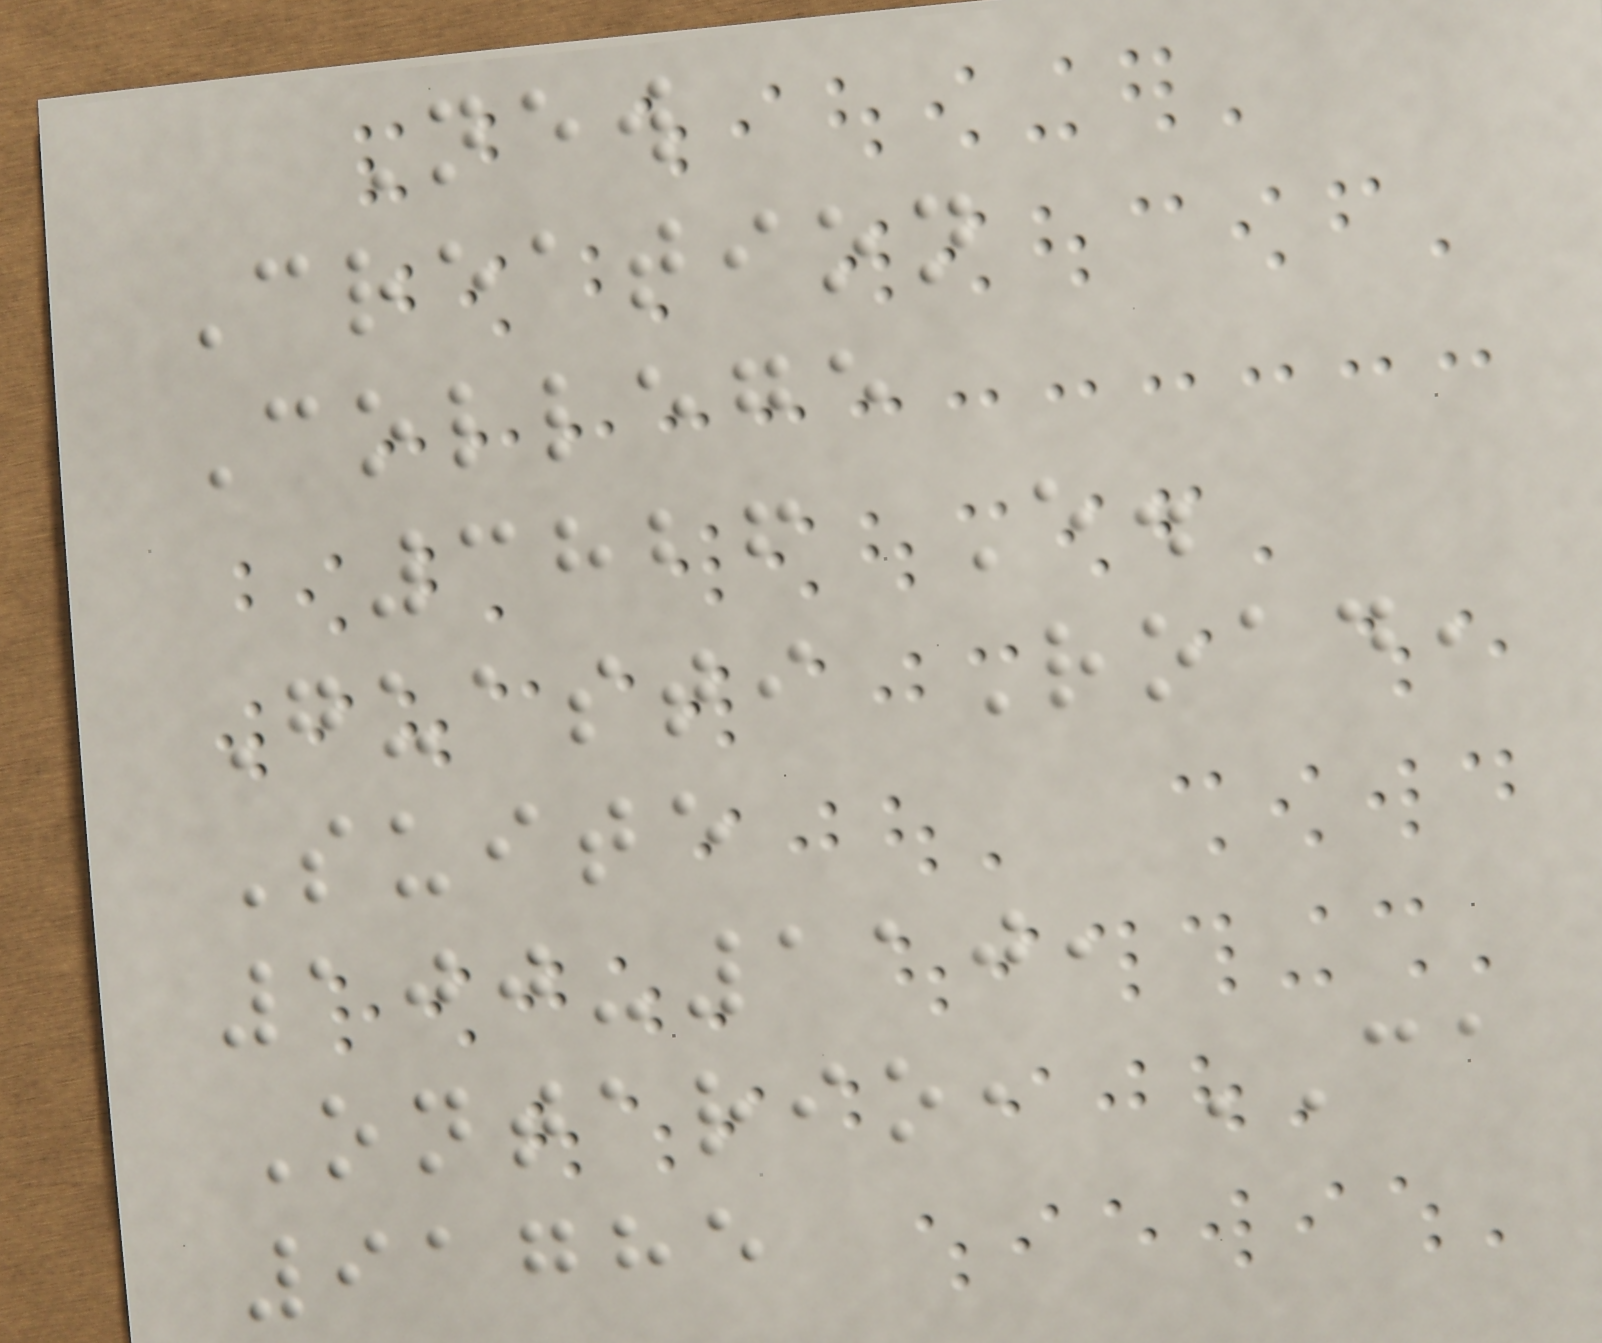New
Creation
College
3826 E.
Guasti Road,
Suite
100-110,
Ontario, CA
91785
